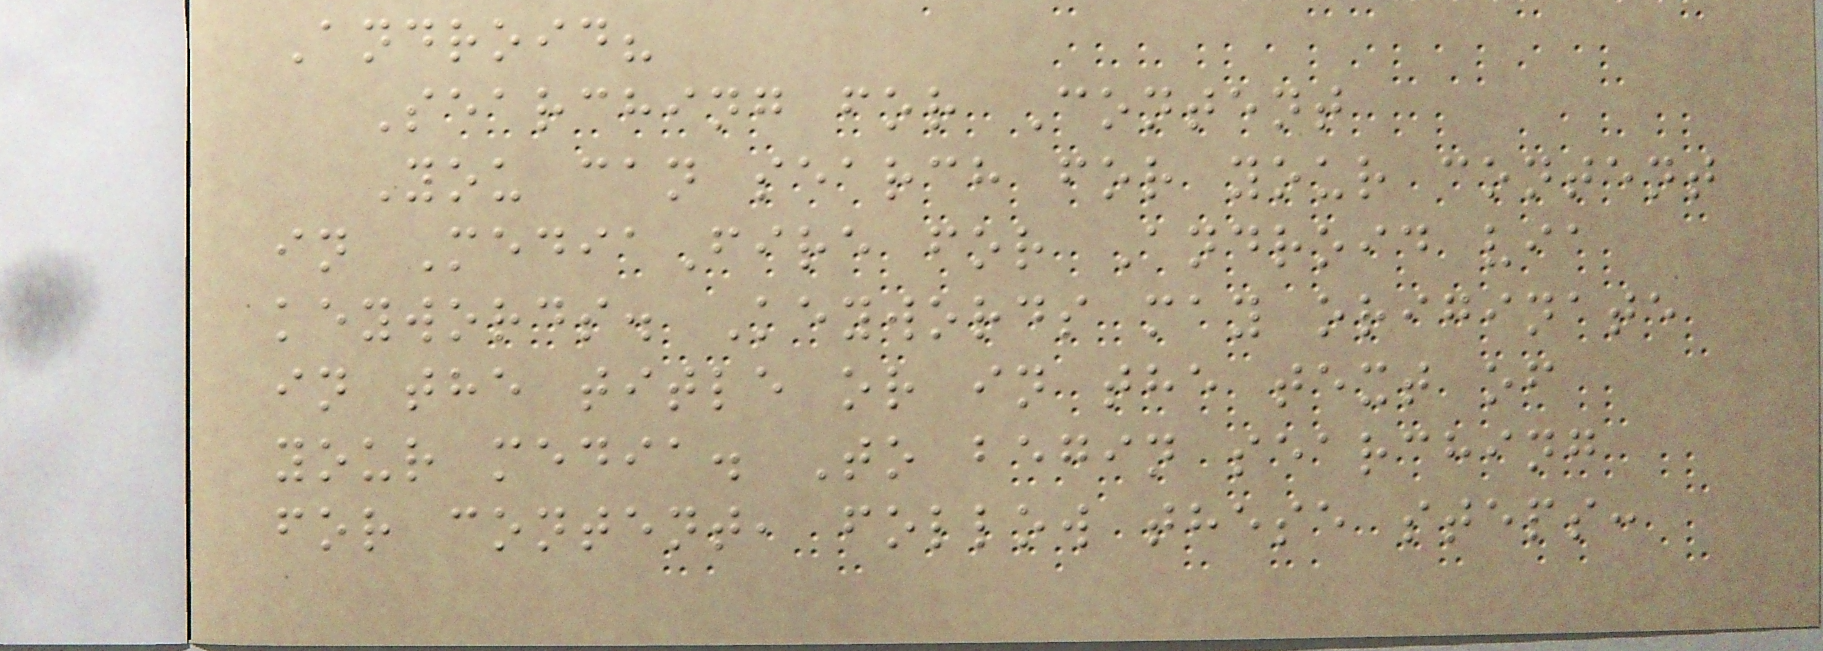Android?
Searching for Content
You can search for your content
in MediaFire for Android via
keywords. Keywords may originate
in the title or in the text of
your media. To begin searching
for content, follow these steps:
